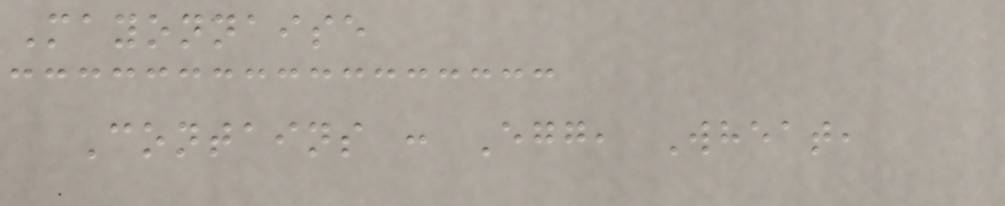Mayonnaise
Contains : Egg, Wheat,
